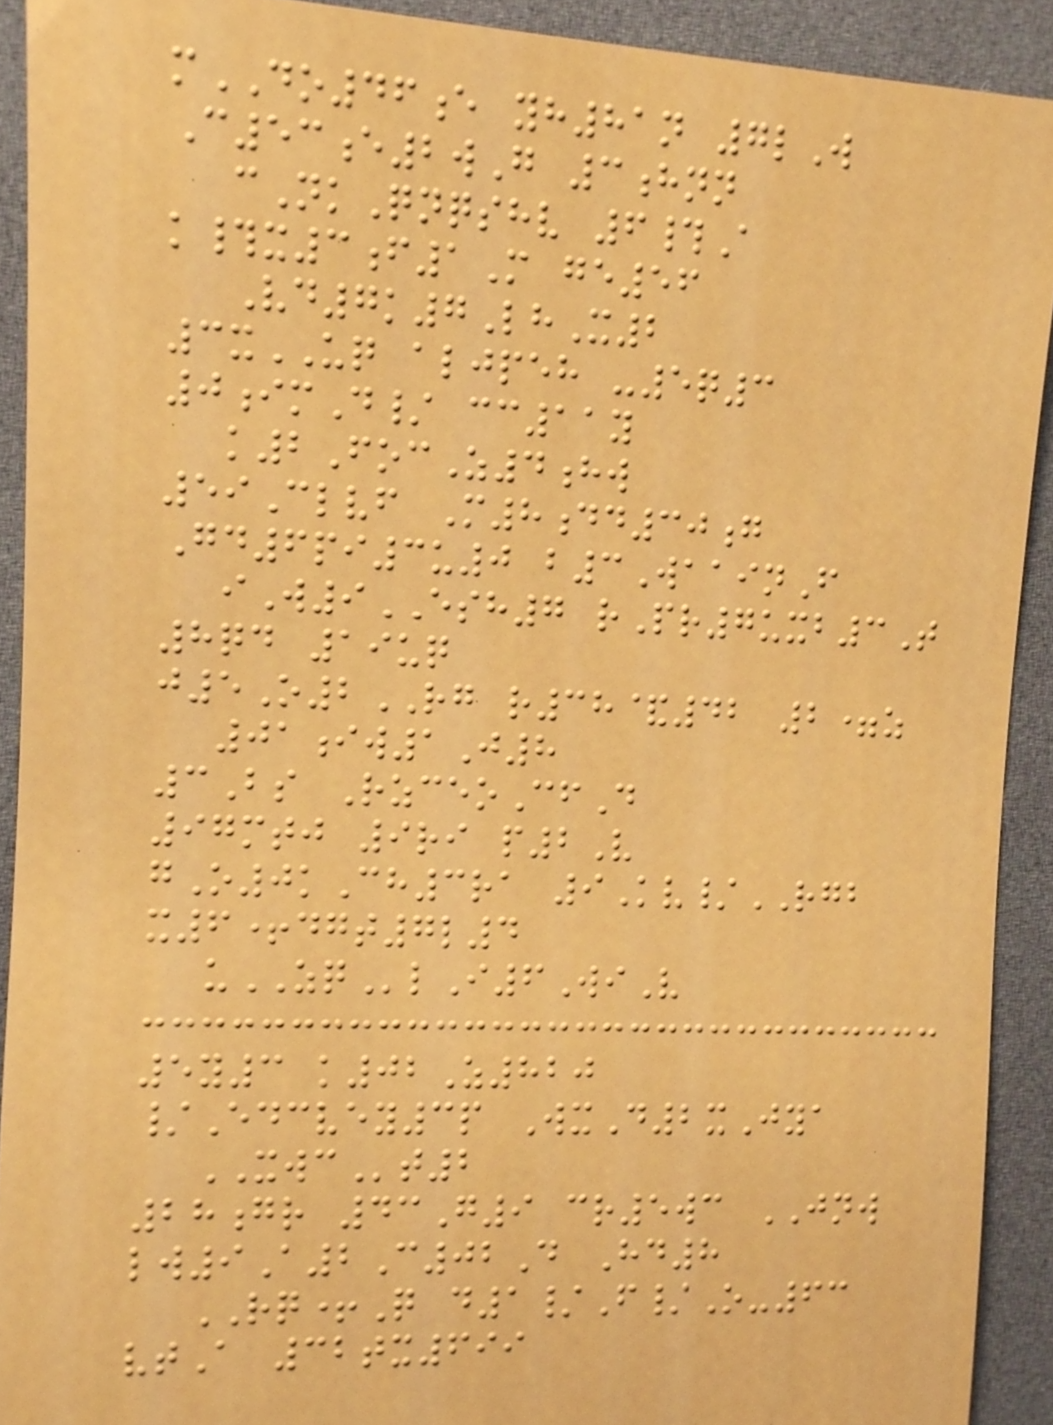mDO46e yh81n 7lW
C53e2wG 3hnn
cNkQnqshv 6#A
k#x3f1M ge56
Vd7k7LhX2
3xUQ aljpeh -5q3
0imD/ cc11y
k2FocZ4hw
59Clvf M8dd30g
Gd6pi3u0 b3WaainF
iW9ESH7 rPr7uxb3T
8qd 19uq
j5O2RG r38&42 2=z
01iw1J8
3Bs RzceoCfD
97mtj 9ri p2V
gO0kCh3ra 9Kv/RGB
x6+dgt7l4
uZQlI6WiV
5y3 k02Z820
/Edcvey3p WxD2xJya
XWCt2
28gr 43G9 cr5wc JNW
lw9A2C02D Hd8
RQ+Q d1/F/O-63
vtA 32tx699
